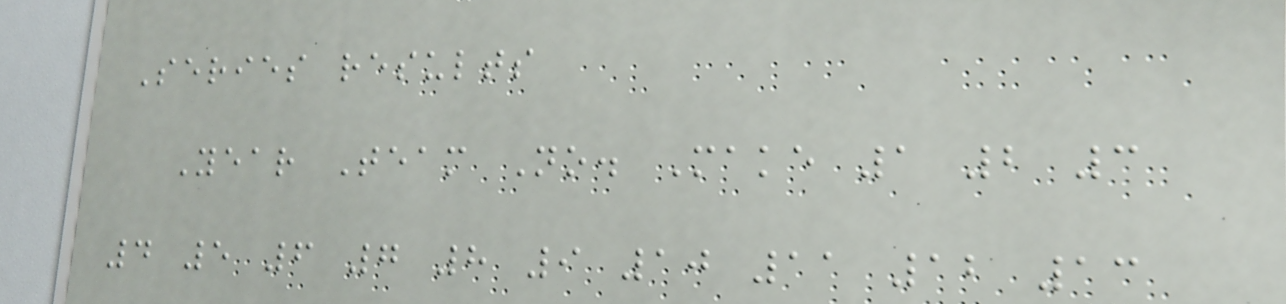Series results
Year Team No. Make 1 2 3
4 5 6 7 8 9 10 11 12 13
